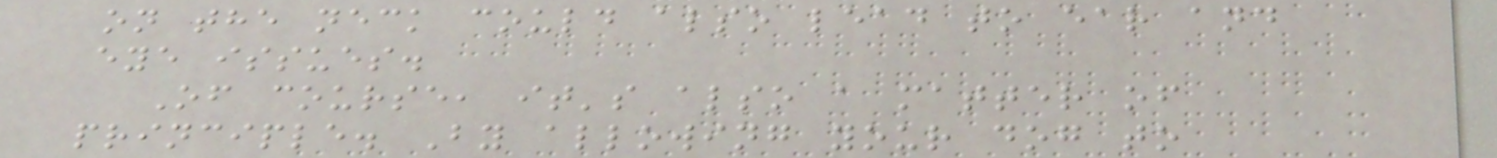on the neck could also lead to ear and
eye issues.
Of course, it's also a matter of
principle. By allowing your dog to
